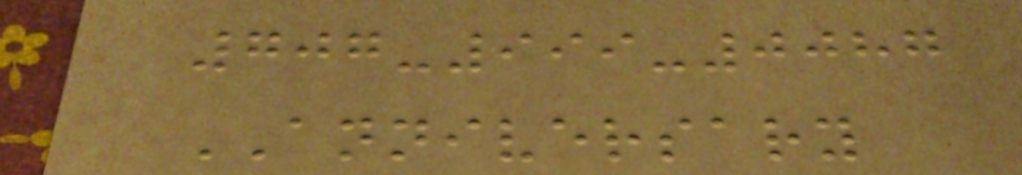707-999-0087
ANNIVERSARY
